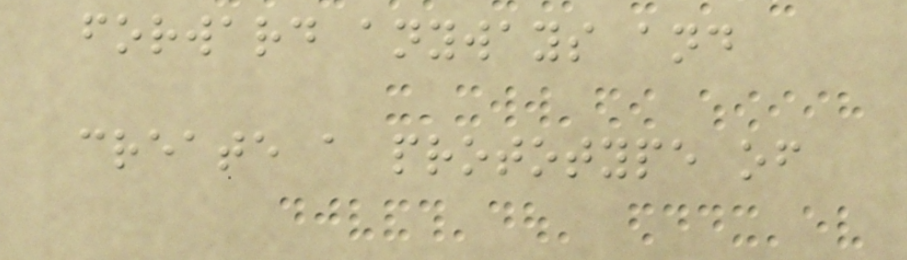forward anyways and
create a prototype of
